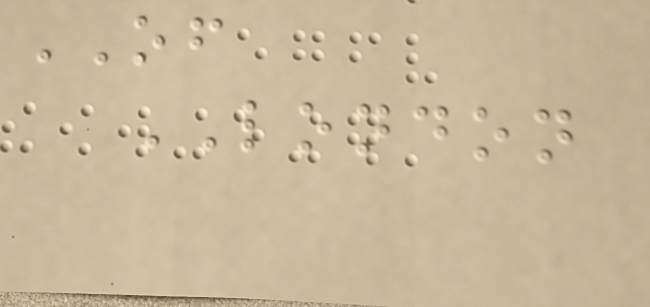OF
LONDON
